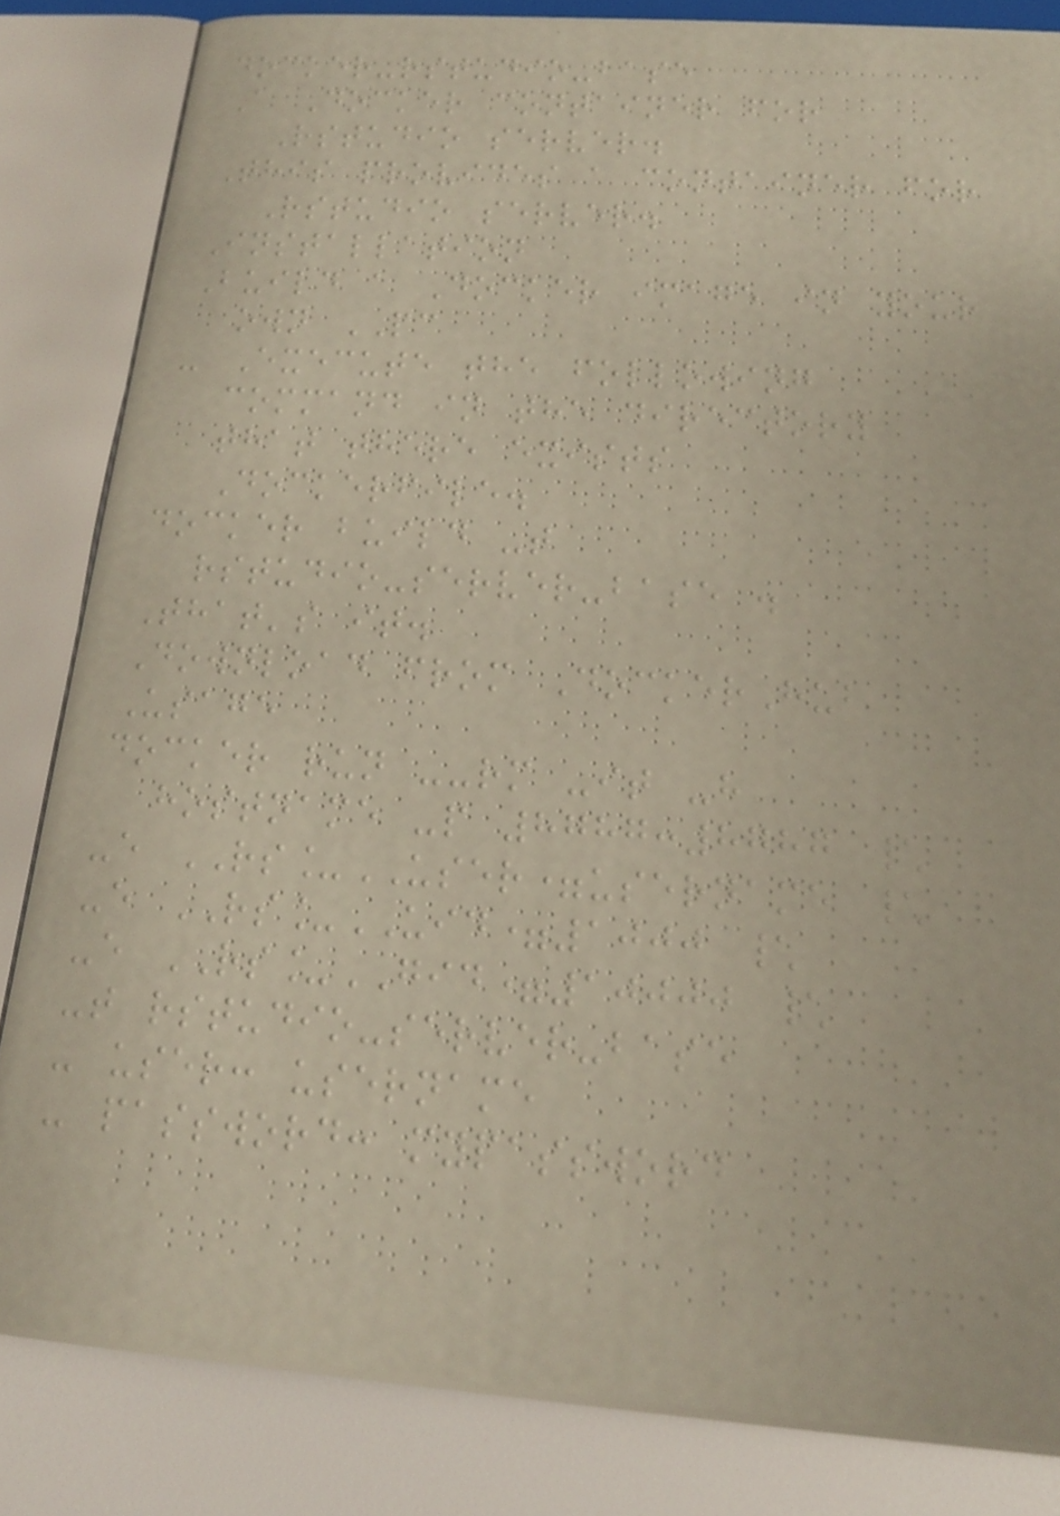docker-rstudio-base
A Docker container for
Rstudio server.
This provides a container for
Rstudio server.
Installation
Build a Docker image in your
own PC
- Execute the following
command in the directory
that there exists
Dockerfile.
docker build -t
rstudio-server-base .
That's it.
Download from DockerHub
Usage
docker run --rm -it -h
hostname -p 8787:8787 \
-e RS_USER=username \
-e RS_UID=1000 \
-e RS_GID=10000 \
-t rstudio-server-base
- user: username
- password: mypassword
